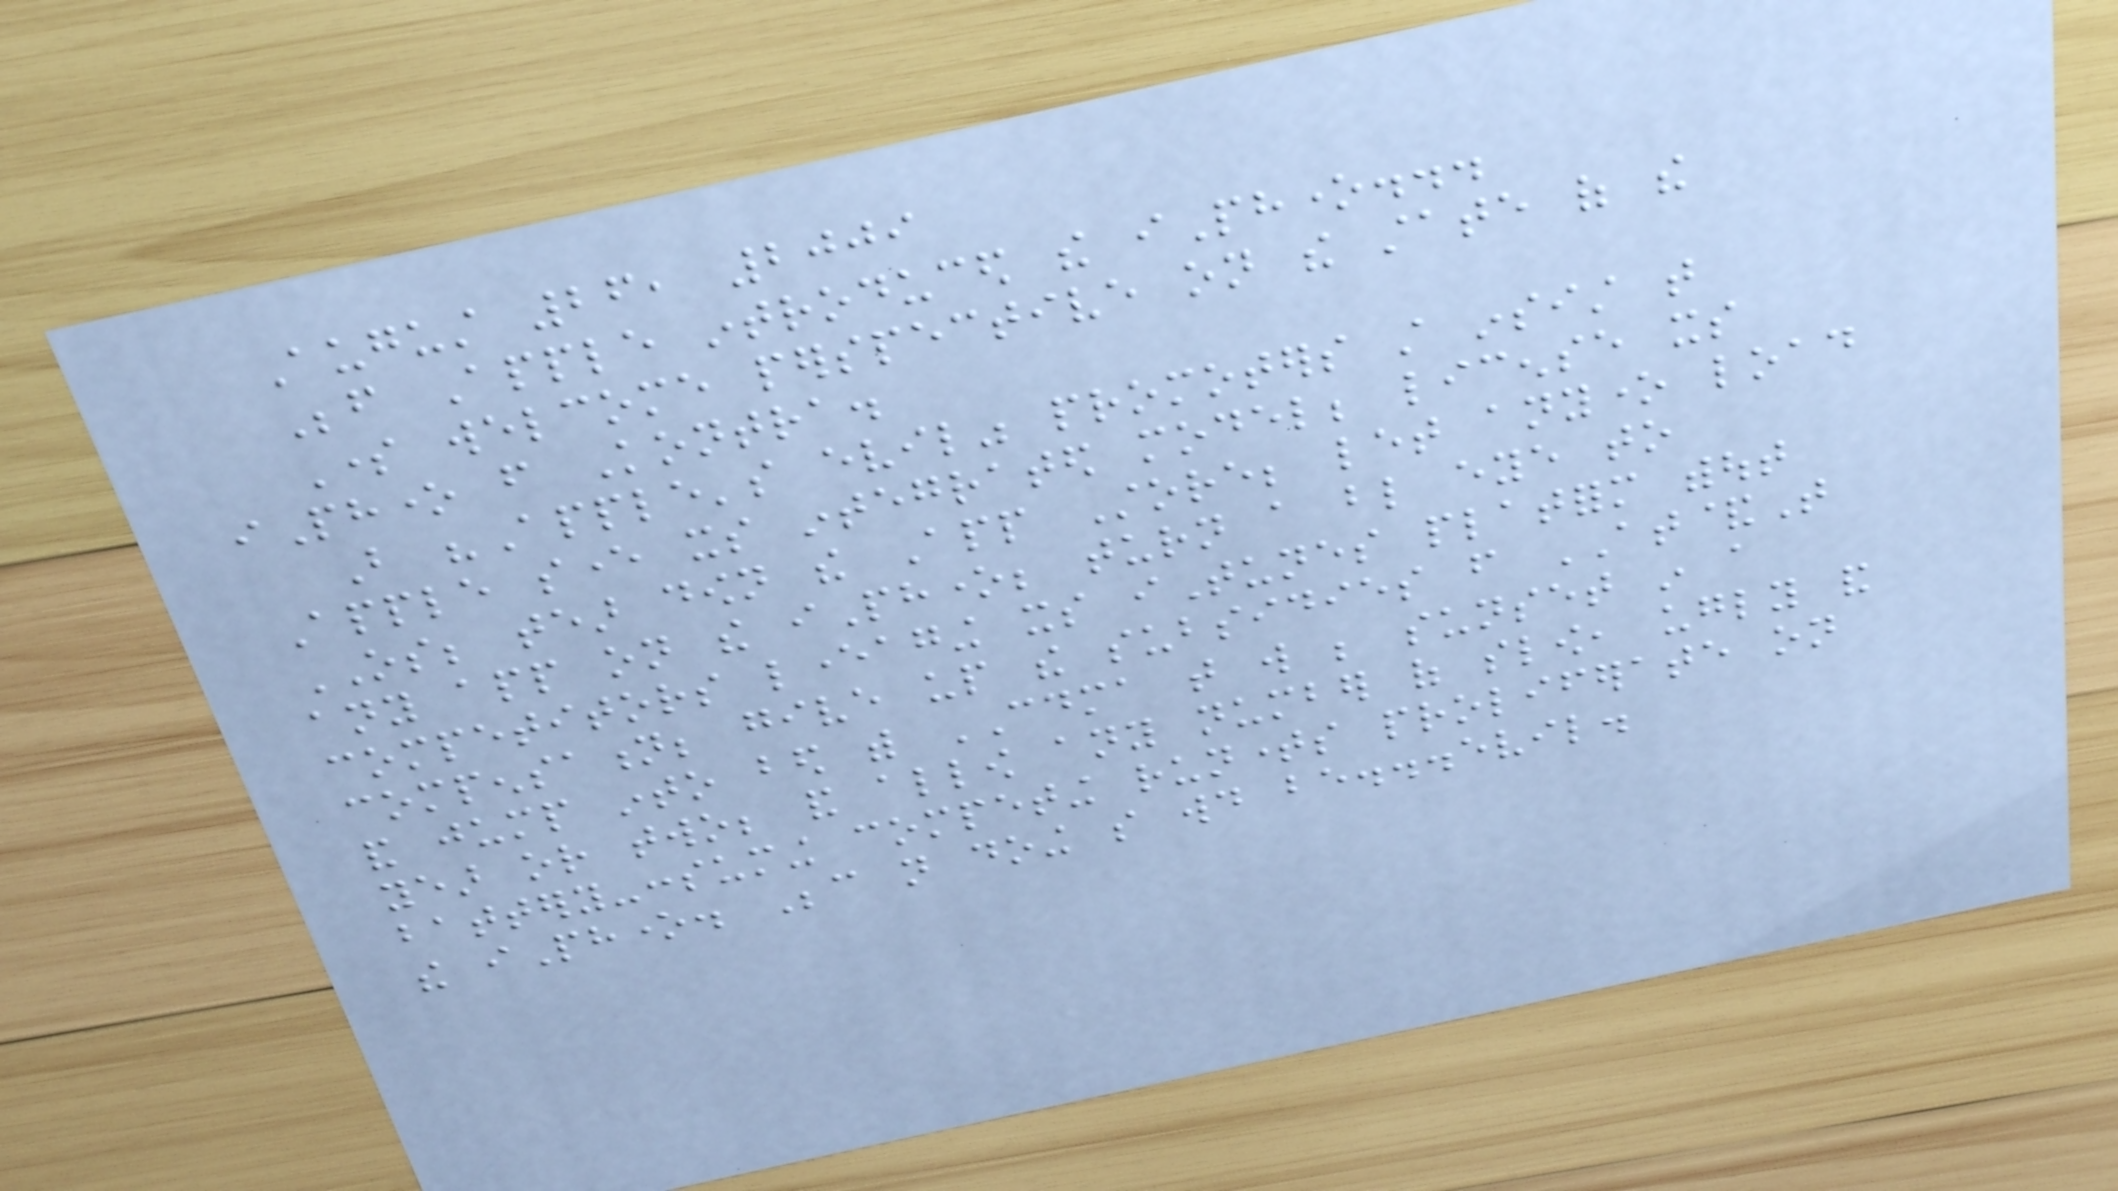August 26, 2009
Before Apple introduced the iPhone...
Some welcome perspective on the state of the
iPhone from Kontra.
But "Apple's evil" promoters still insist that
Apple sever its integrated model; license its
OS; tear down the App Store; let anyone load
any app on the iPhone; turn a blind eye to
competitors leveraging its iTunes platform without
compensation; give up the subsidies from AT&T
and jump into bed with CDMA that will be sunset in a
year or two; and allow any number of slow, ugly and
battery-consuming competing runtimes proliferate on
the iPhone. Because not doing so would be...evil.
